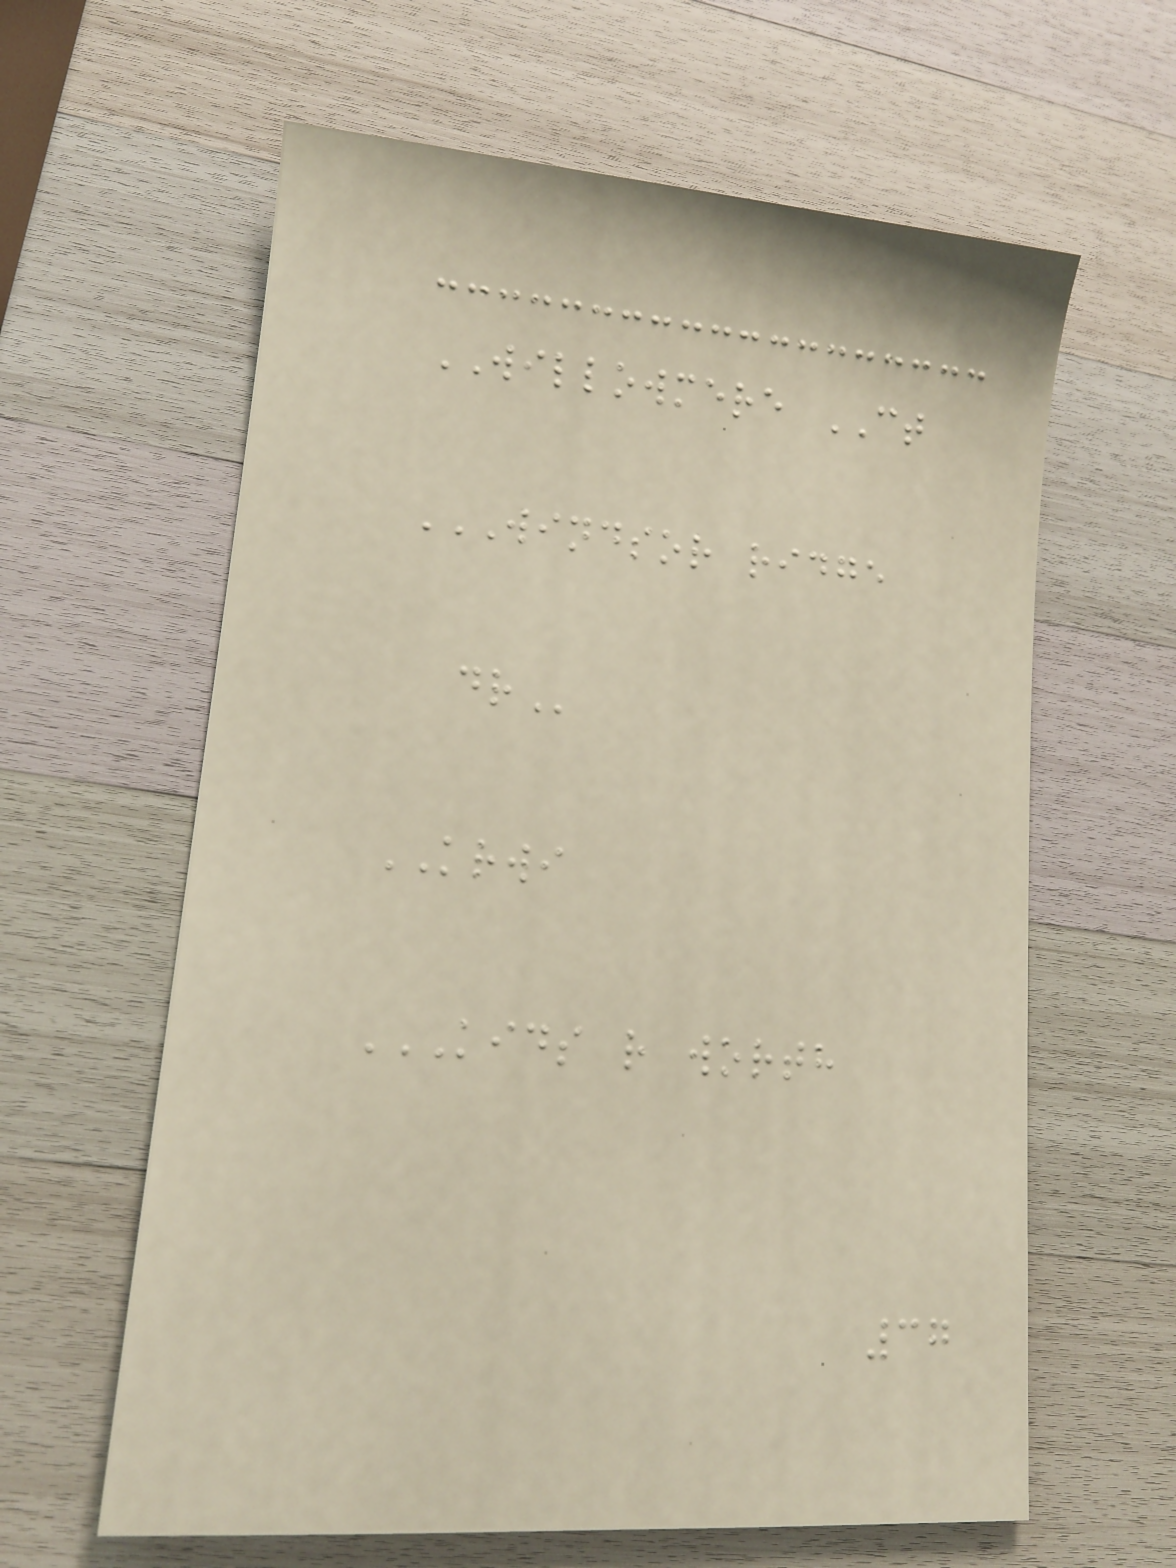WILLOWMERE CT
WINDSOR RIDGE
DR
KRWI
KIDS R WORTH
37
